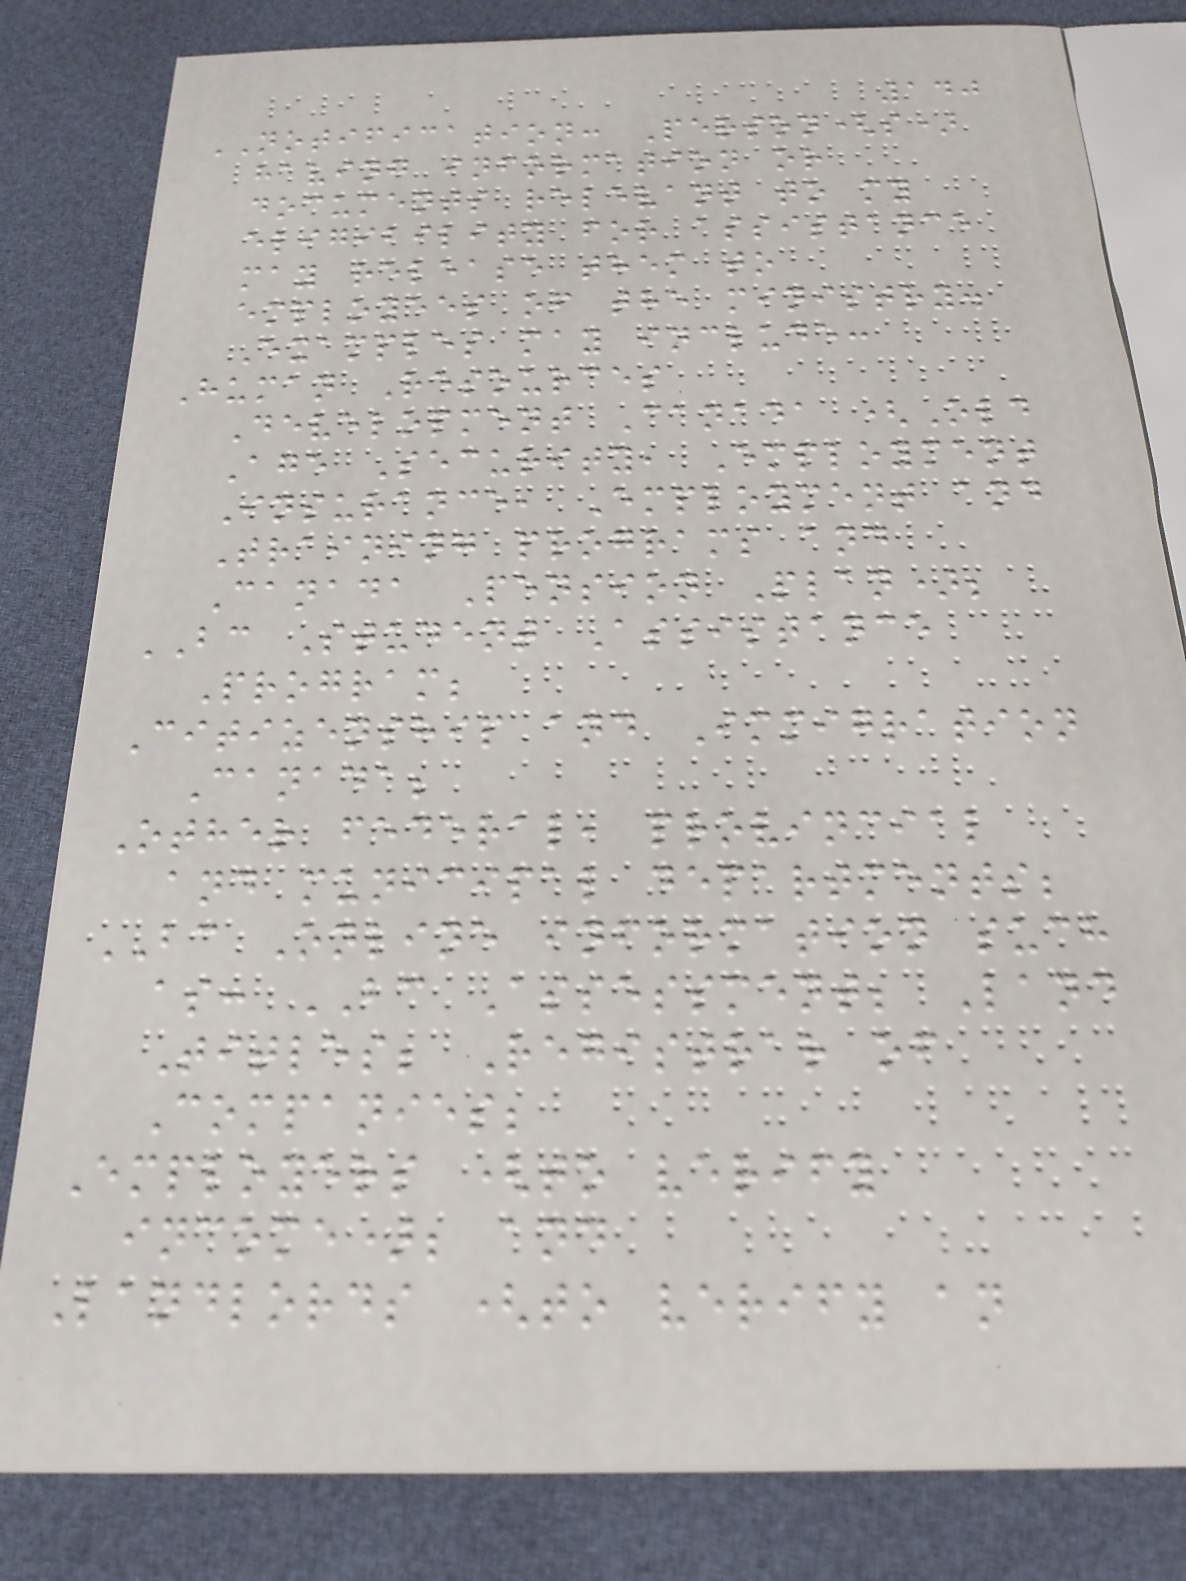140
NOTIFICATION: Person(s)
having information or
documents relevant to my
eligibility for assistance
may release them to
employees of the ministry.
Examples may include:
Human Resources
Development Canada (Old
Age Security, Employment
Insurance, Employment and
Training programs and
Canada Pension Plan);
BC Student Assistance
Program;
Citizenship and Immigration
Canada;
Other federal, provincial
and municipal departments;
BC Online information such
as: BC Assessment; Land
Titles; Registrar of
Companies;
Employers (to verify
income); and
Landlords (to verify an
